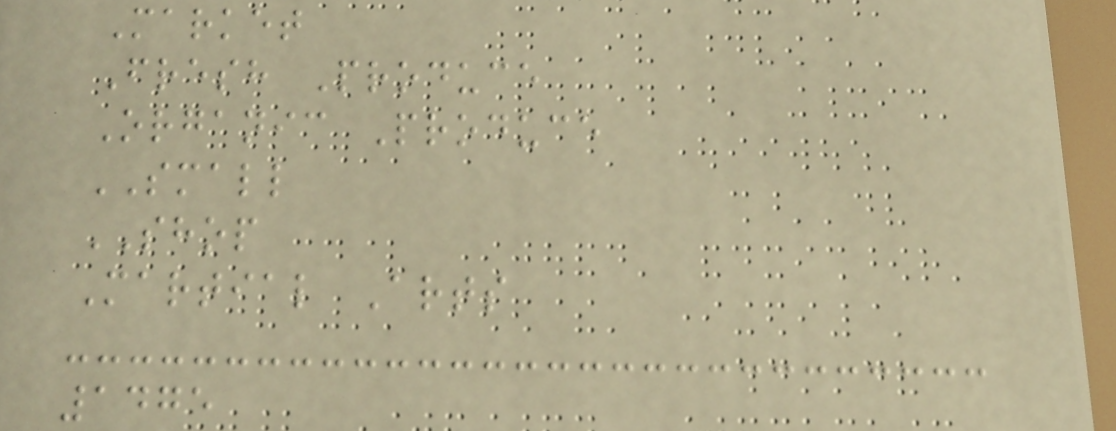Market
Fresh Produce
Organic Produce
SMALL
SHOP
Martial Arts
1475
